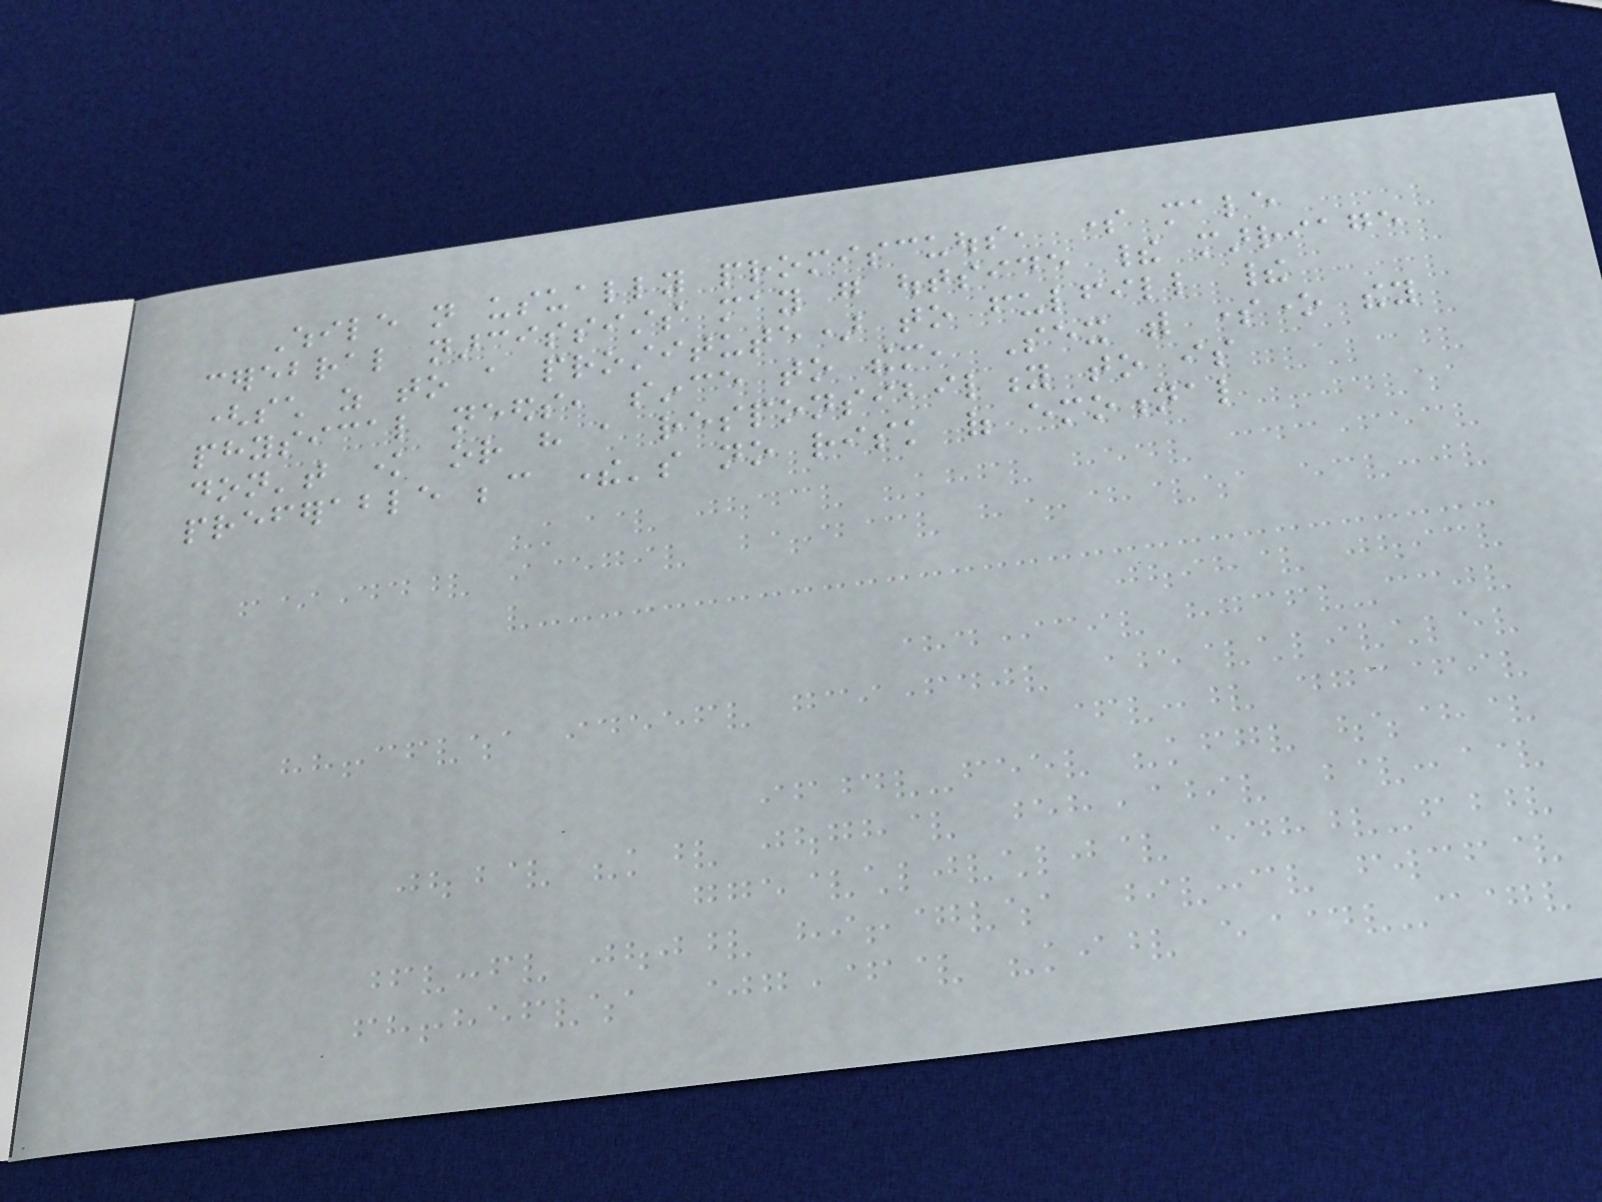While not usually promiscuous, some male
cerebral narcissists may go outside their marriage
(such as to a prostitute) to fulfill their
physical needs, since to them, Sex with someone they
don't know or have a responsibility to is
preferable because there's no risk of emotional
